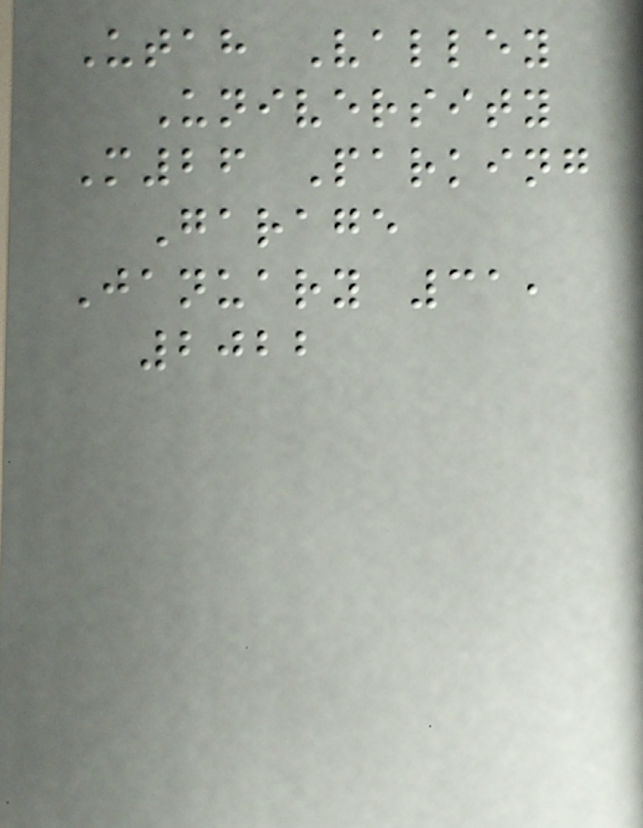Utah Valley
University
M26 Parking
Garage
January 31,
2022
